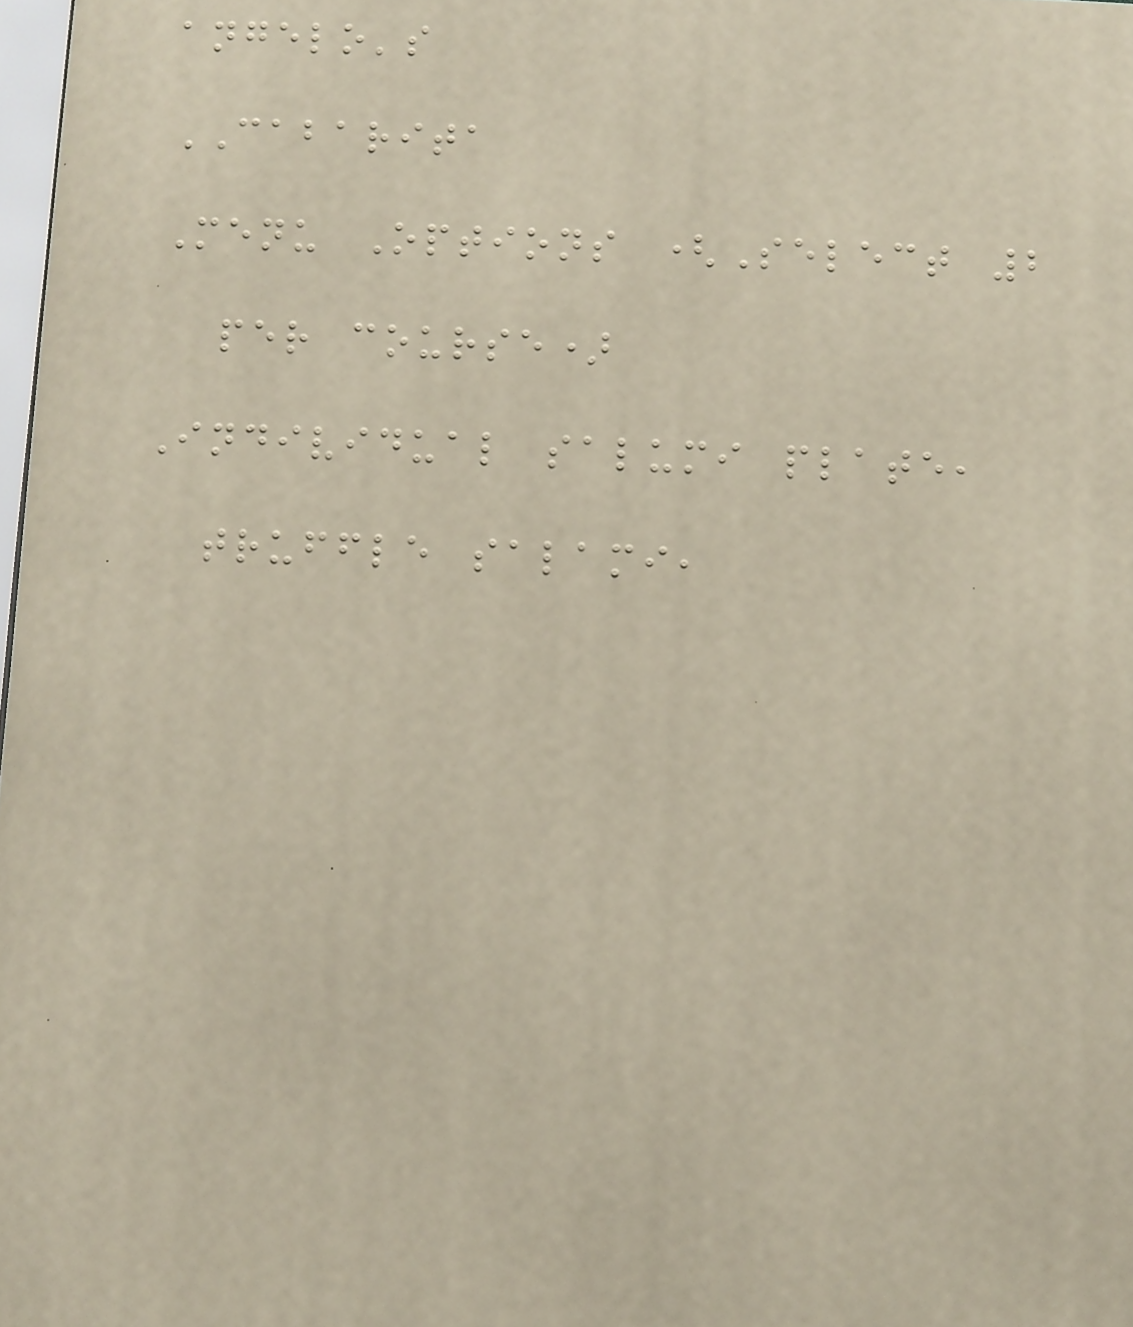angelo's
CABARITA
Menu Options (Select 2
per course)
Individual salumi plate,
truffle salami,
